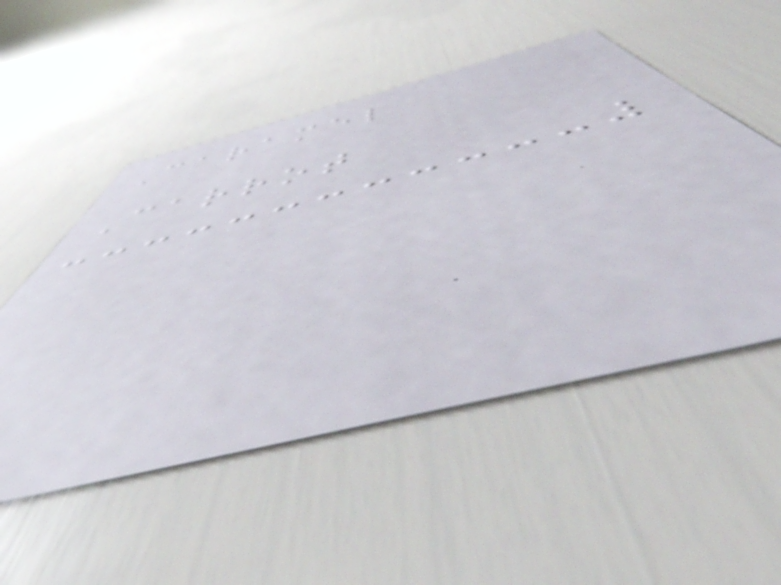Caramel
Carrot
